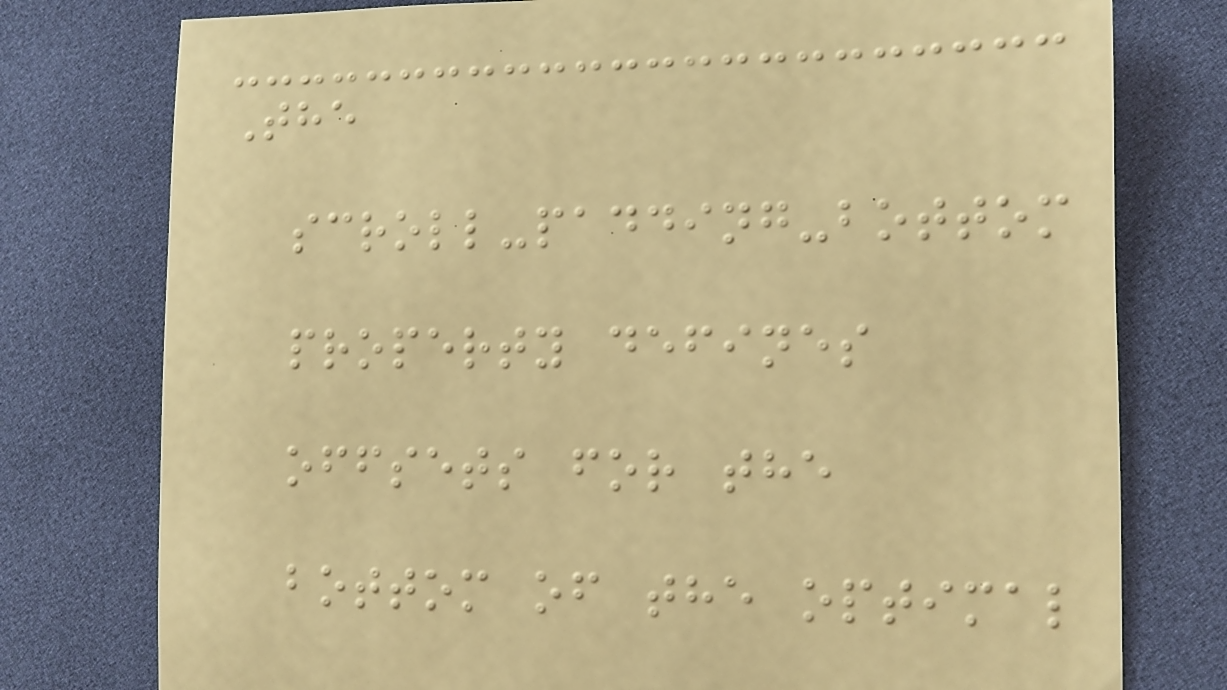The
scroll-padding-bottom
property defines
offsets for the
bottom of the optimal
